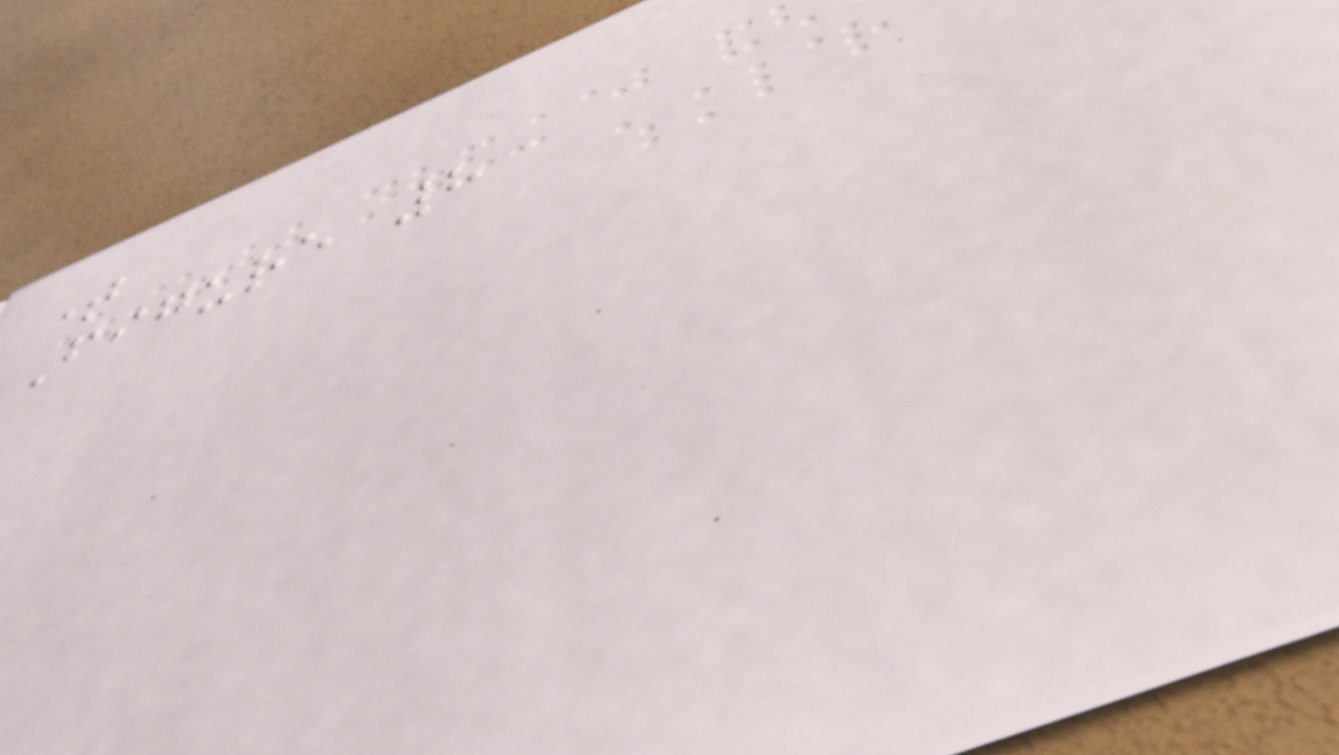time
Figure 8
